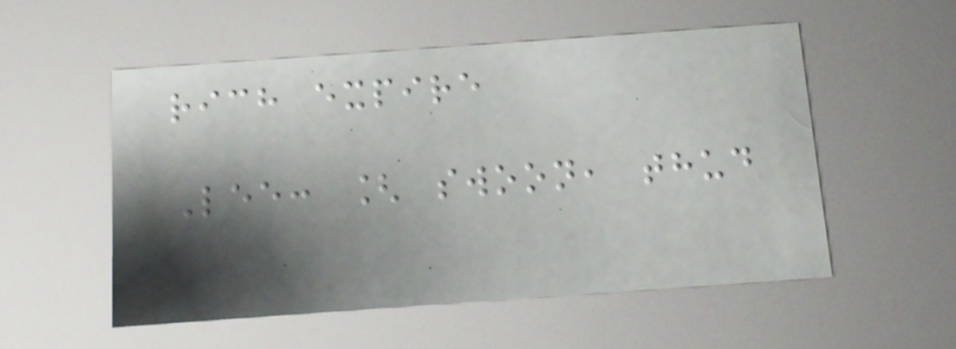rich expire
Lee: [ swoon, thud
